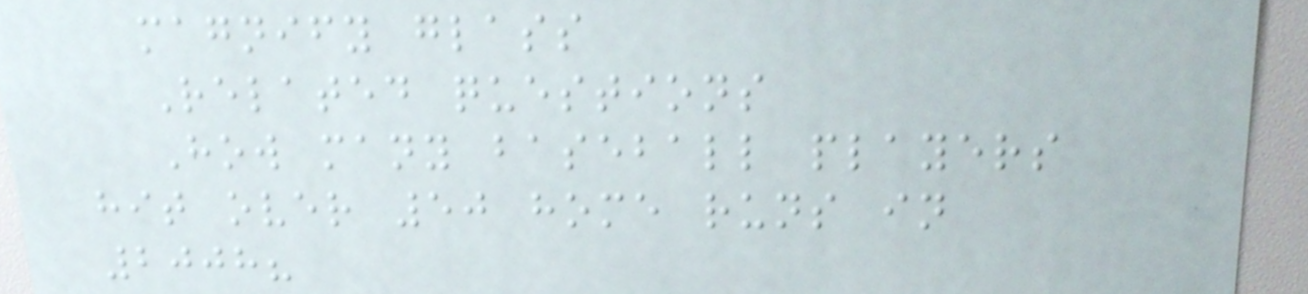magnify glass
Related questions
How many baseball players
hit over 50 home runs in
2008?
